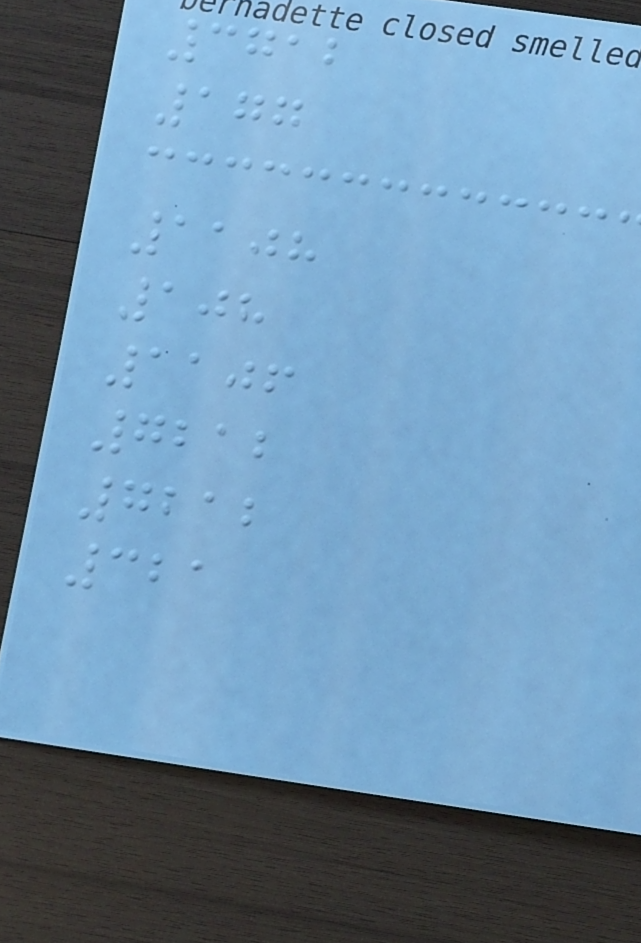3712
177
1108
108
1106
7212
7212
321
